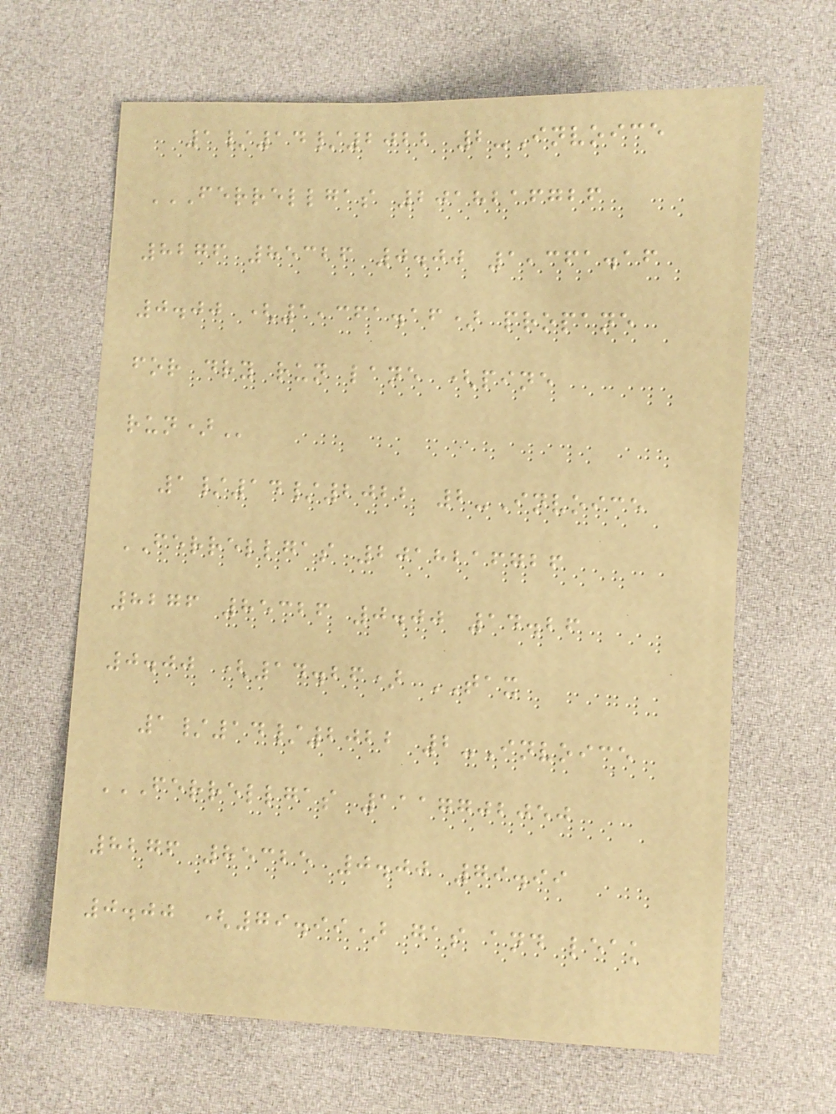1/14/2022 2-Invoice
FERRELLGAS 2018216726
8276 85326 0.00 1,361.16
0.00 (1,361.16) PROPANE
FOR DRY RUN LANE (PINE
RUN)
1/14/2022 2-Invoice
FERRELLGAS 2018216726
8276 85326 0.00 14.26
0.00 (14.26) TAX
1/14/2022 2-Invoice
FERRELLGAS 1117702050
8276 85325 0.00 79.99
0.00 (79.99) GAS AND LEAK
